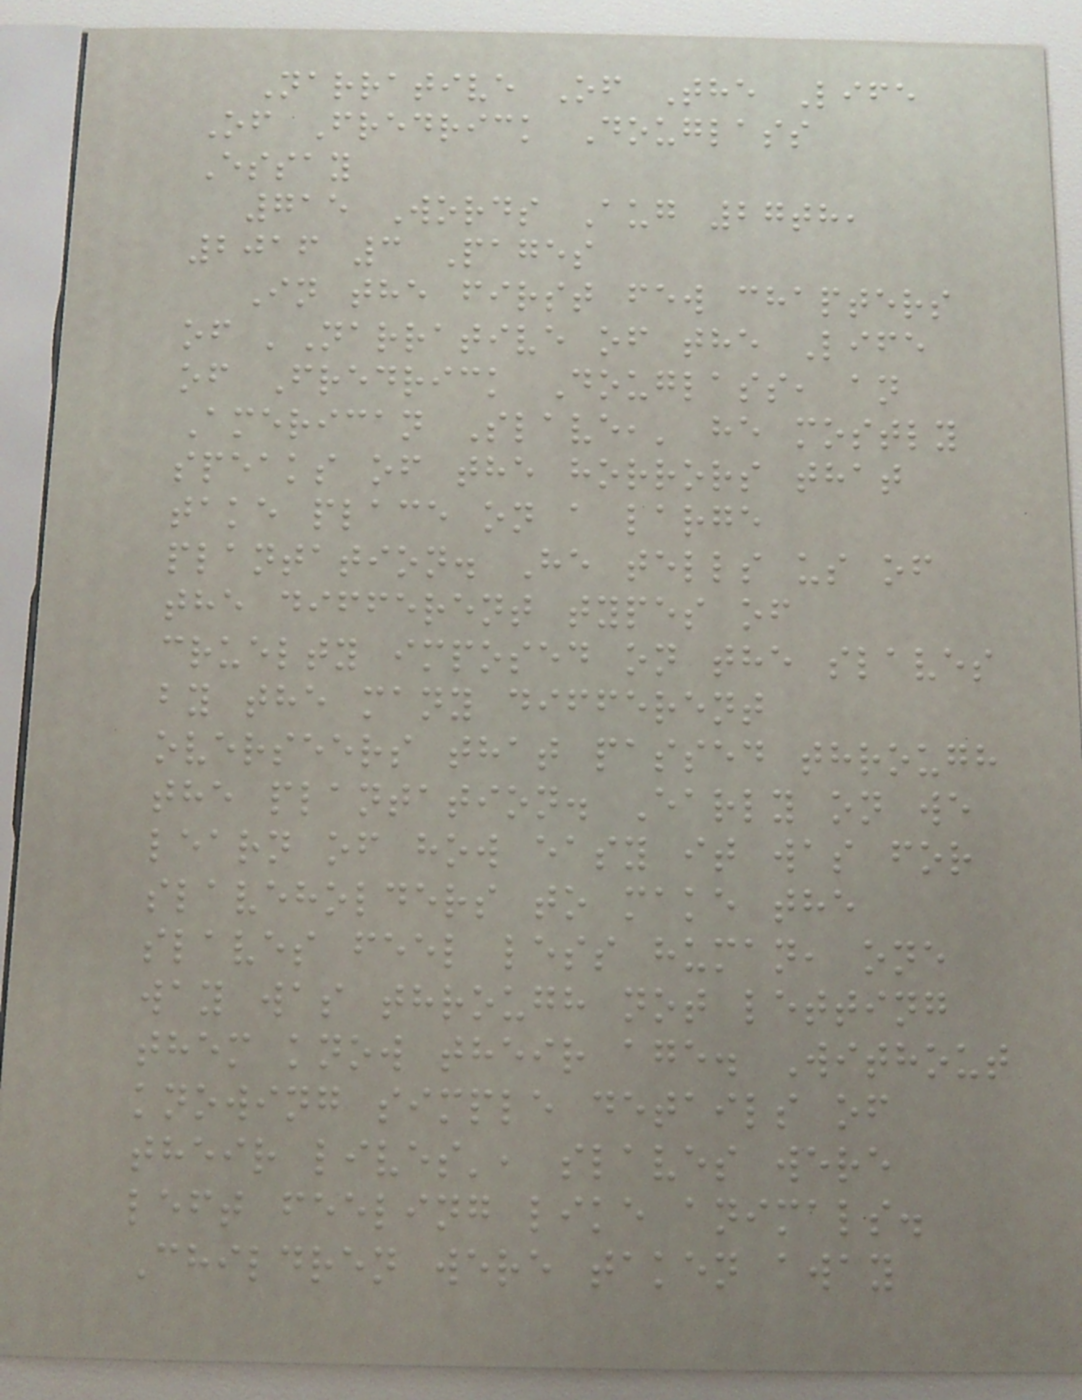Narrative Of The Life
Of Fredrick Douglass
Essay
715 Words Aug 27th,
2016 3 Pages
In the first few chapters
of 'Narrative of the Life
of Fredrick Douglass, an
American Slave,' he mostly
speaks of the horrors that
take place on a large
plantation. He tells us of
the different types of
cruelty imposed on the slaves
by the many different
overseers that passed through
the plantation. Early on we
learn of how easy it was for
slaveholders to make the
slaves feel less human, one
way was through not letting
them know their age. Without
knowing simple details of
their lives', slaves were
left feeling like animals.
Children were taken away
